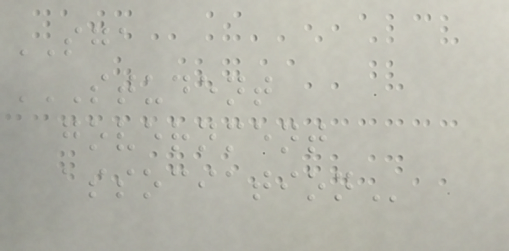SGA
STUDENT
GOVERNMENT
ASSOCIATION
